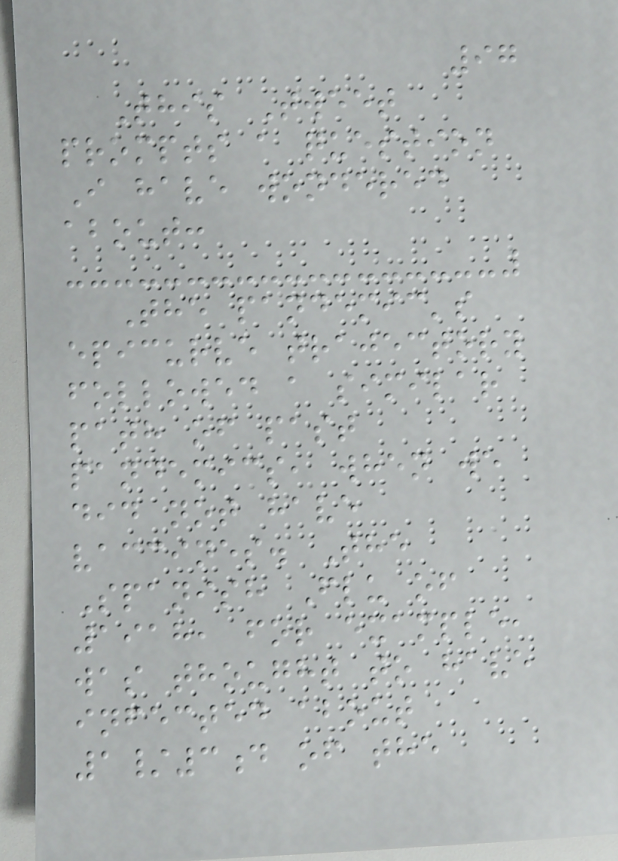97
This Tweet
prompts a question
I have wondered
about:
The pandemic's
epicurve trajectory
followed a similar
path of past
pandemics, when we
did not have
vaccines. The
Spanish Flu of
1918, for example,
was thought to have
infected about
1/3d of the
